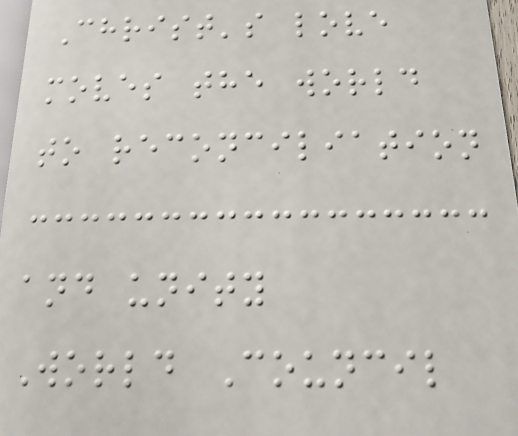Christ's love
moves the world
to reconciliation
and unity
World Council
